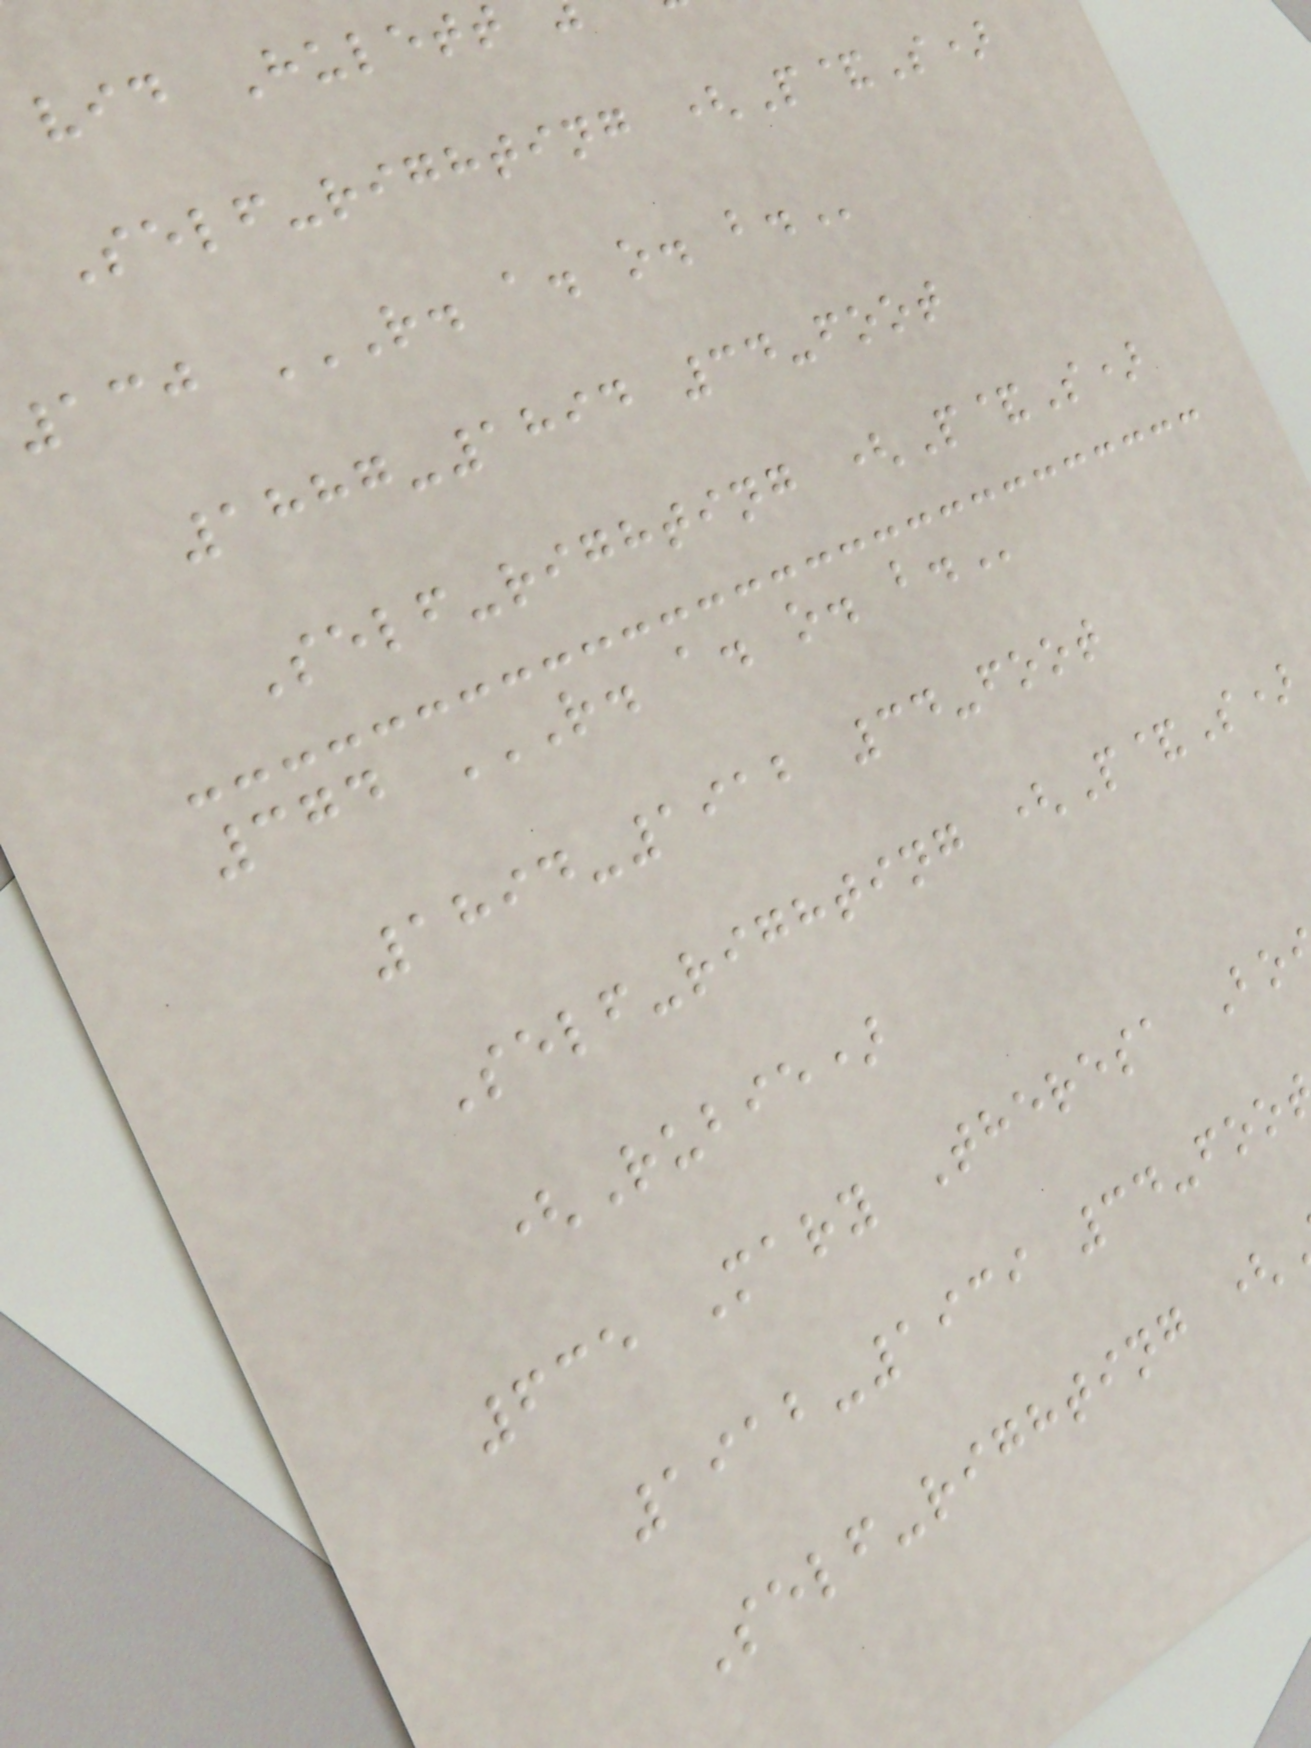vid Hulett
Self-righting (P&S)
130 R. A. O. B.
1887-1894 34-foot
Self-righting (P&S)
374 R. A. O. B.
1894-1912 34-foot
Self-righting (P&S)
(Rubie)
635 Mary Theresa Bo
1912-1939 34-foo
Self-righting (
